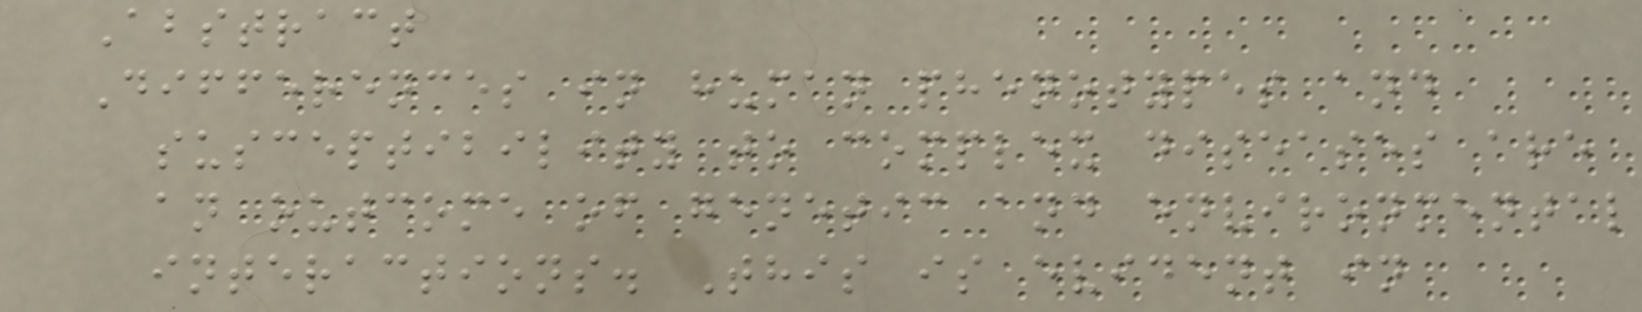Abstract
Differences in human phenotypes and
susceptibility to complex diseases are
an outcome of genetic and environmental
interactions. This is evident in
